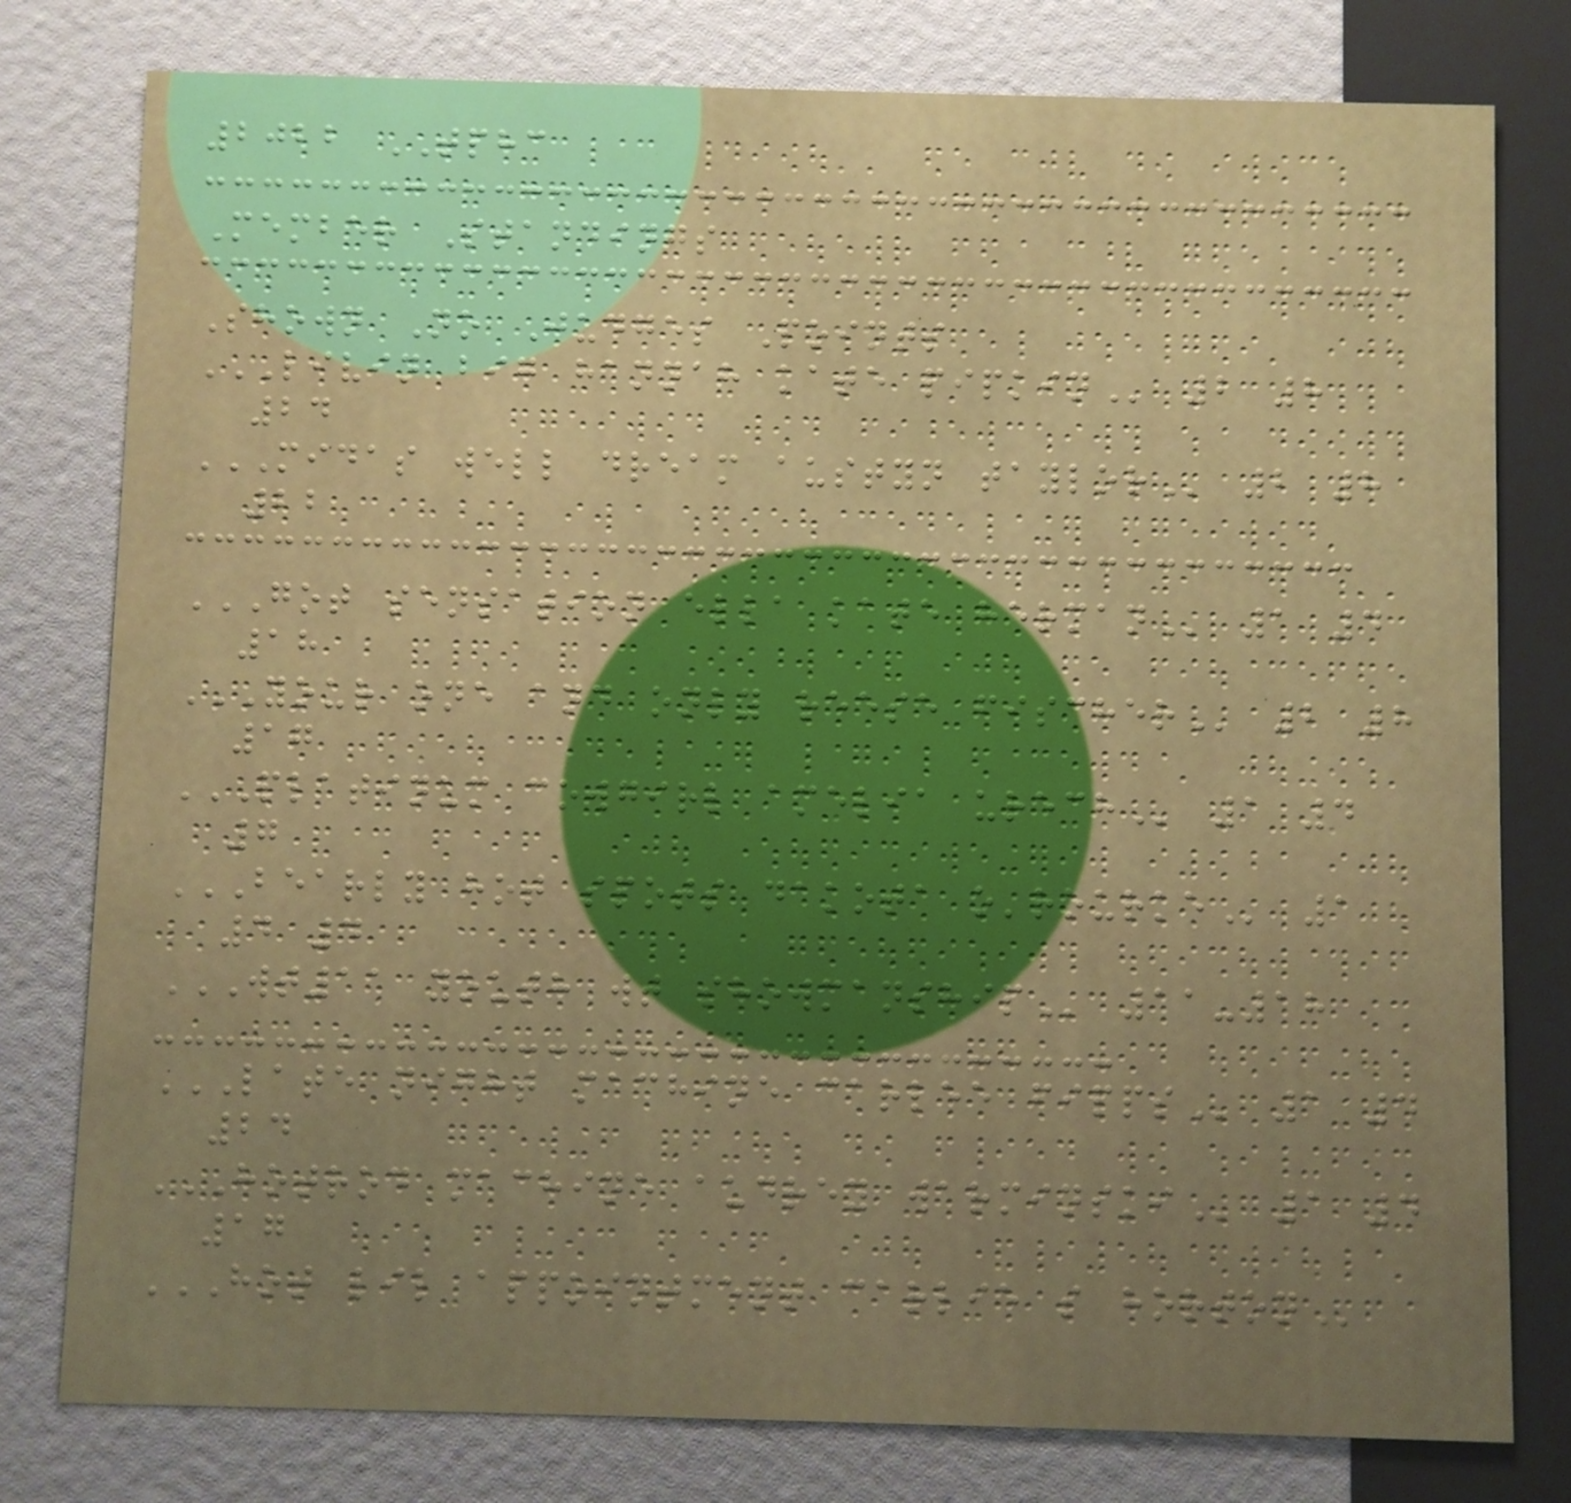2022 TPHC
Member Standings
Shown No Judges Points
LIVIN BIG HANNAH KATE PIPKIN 2 8
24
MIDAS WELL DREAM AUSTYN TAYLOR 2 8
22
GOT SENSATION ELLA KATE HERMAN 1 4
18
YOUR ONE AND ONLY REESE FISCHER 2 8
17
PLATINUM COWGIRL AMELIA URECH 1 4
7
BEARLY HOT SPOTS DAKOTA O'ROURKE 1
4 4
WT11 YOUTH WT SHOWMANSHIP 11-18
LATE NIGHT MACHINE CARLEE FIPPS 1 4
24
HOTROD MACHINE AUDREY WARMINSKI 1 4
17
HOT LIL APPOINTMENT CARLIE S HORTON
